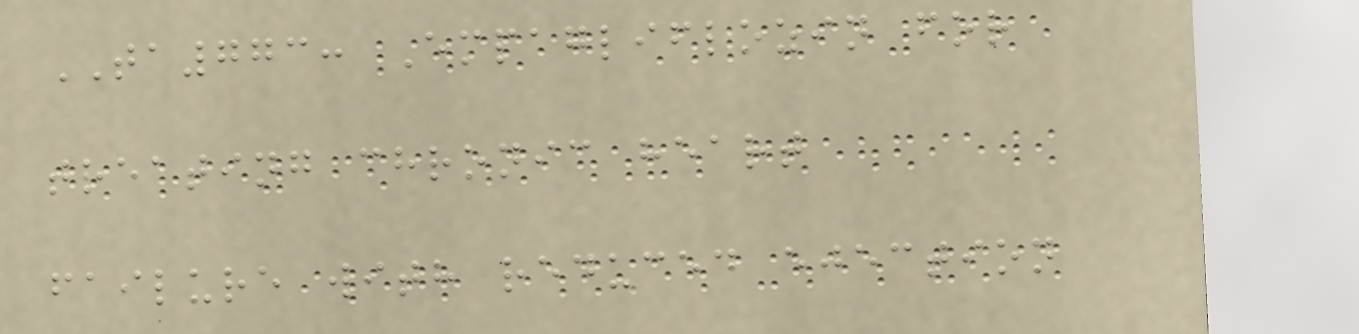TA773: Empagliflozin for
treating chronic heart
failure with reduced ejection
